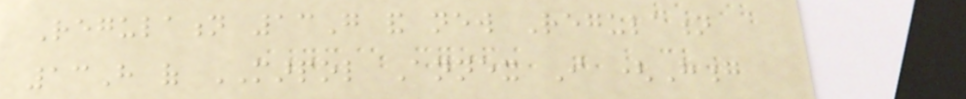Regulation 13G and new Regulation
13H of MARPOL Annex I (Hong
